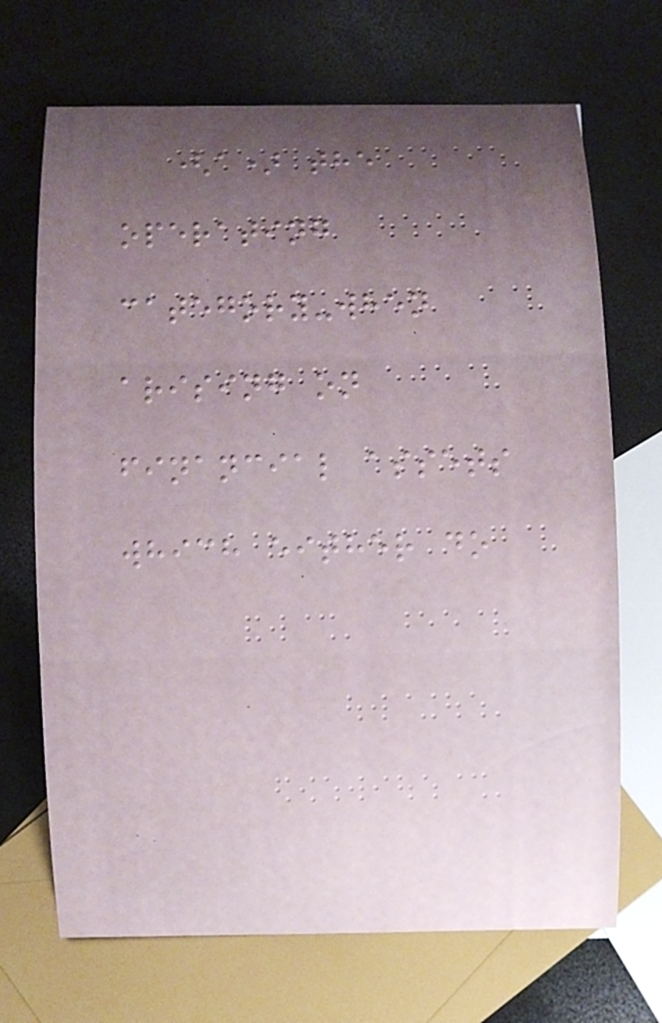(a) the
operating
category-when
arising on
financial assets
which either do
